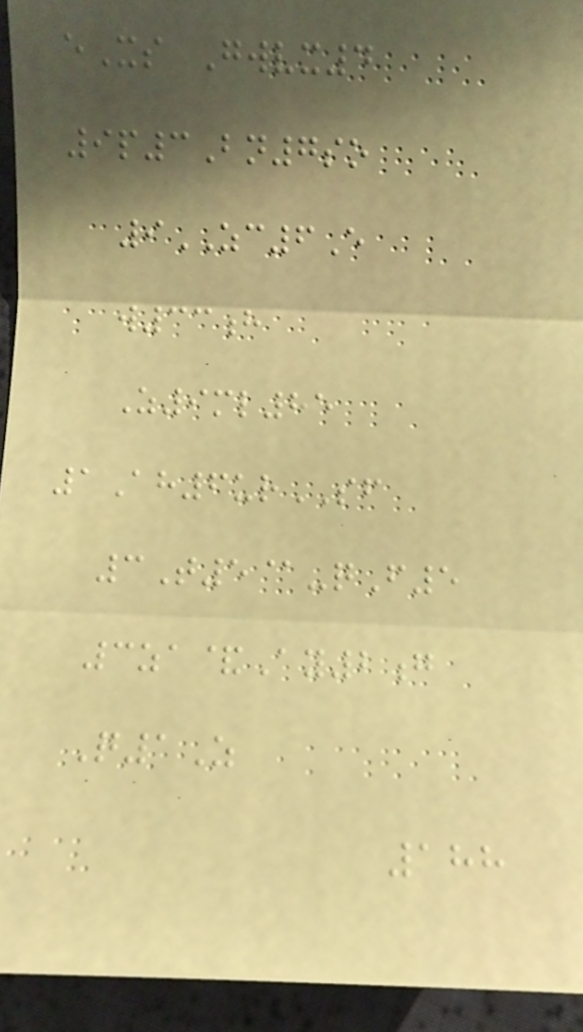eXs Gwvx4
9p3Bn7so
9ZC6E
w33h
Z9ml85
1Ah6urSF
3T5@-qF5
3za&Ay2g
Q1Z
188
